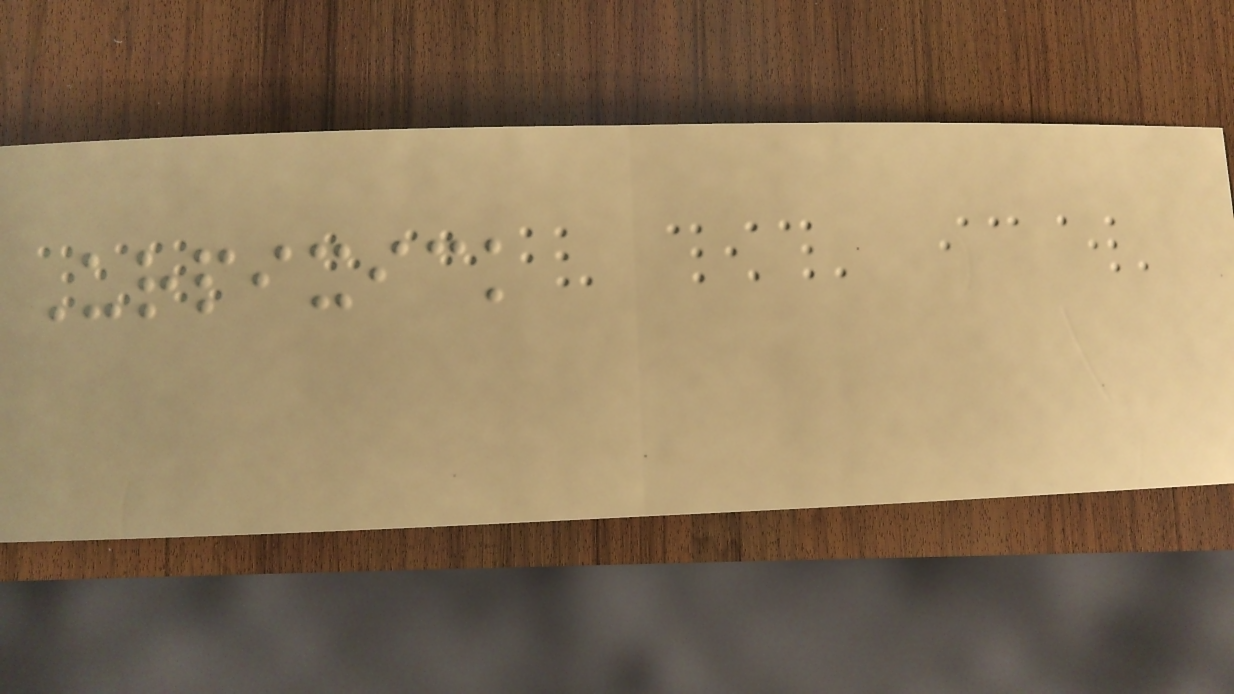Urpixick
